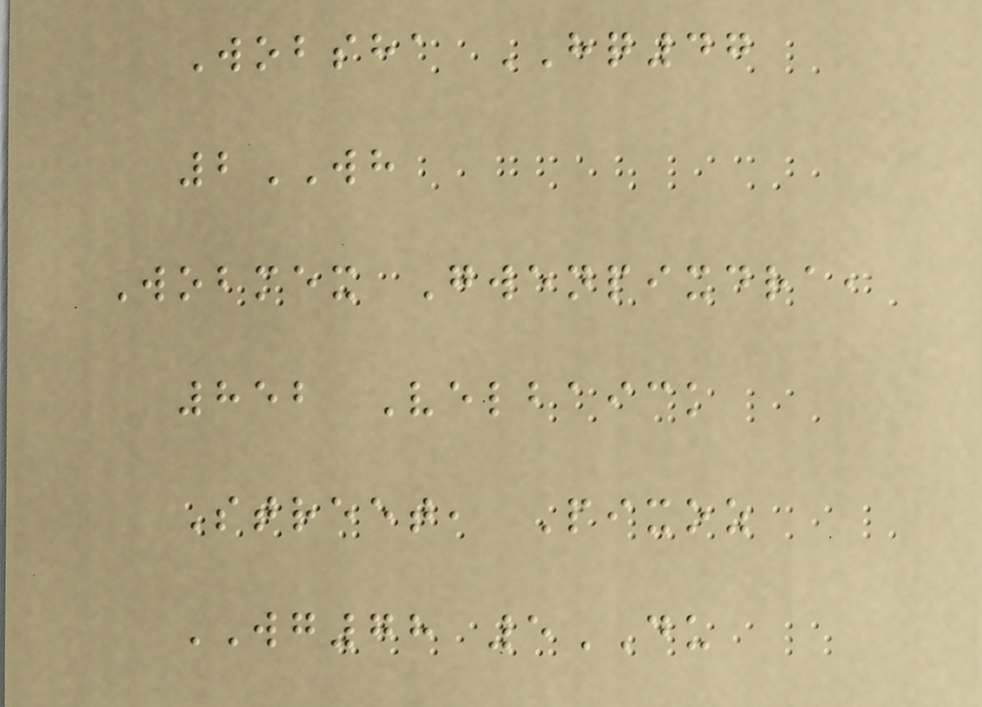Wobsha HQ47
2WH
Wobmex Gwenpixdra,
852 Velbaick
Street, Pixoz
WG78 5DU
